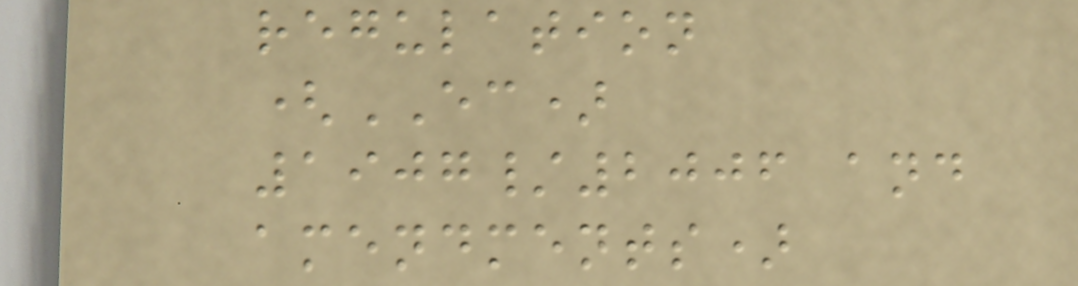regulation
(EC)
1907/2006 and
amendments)
